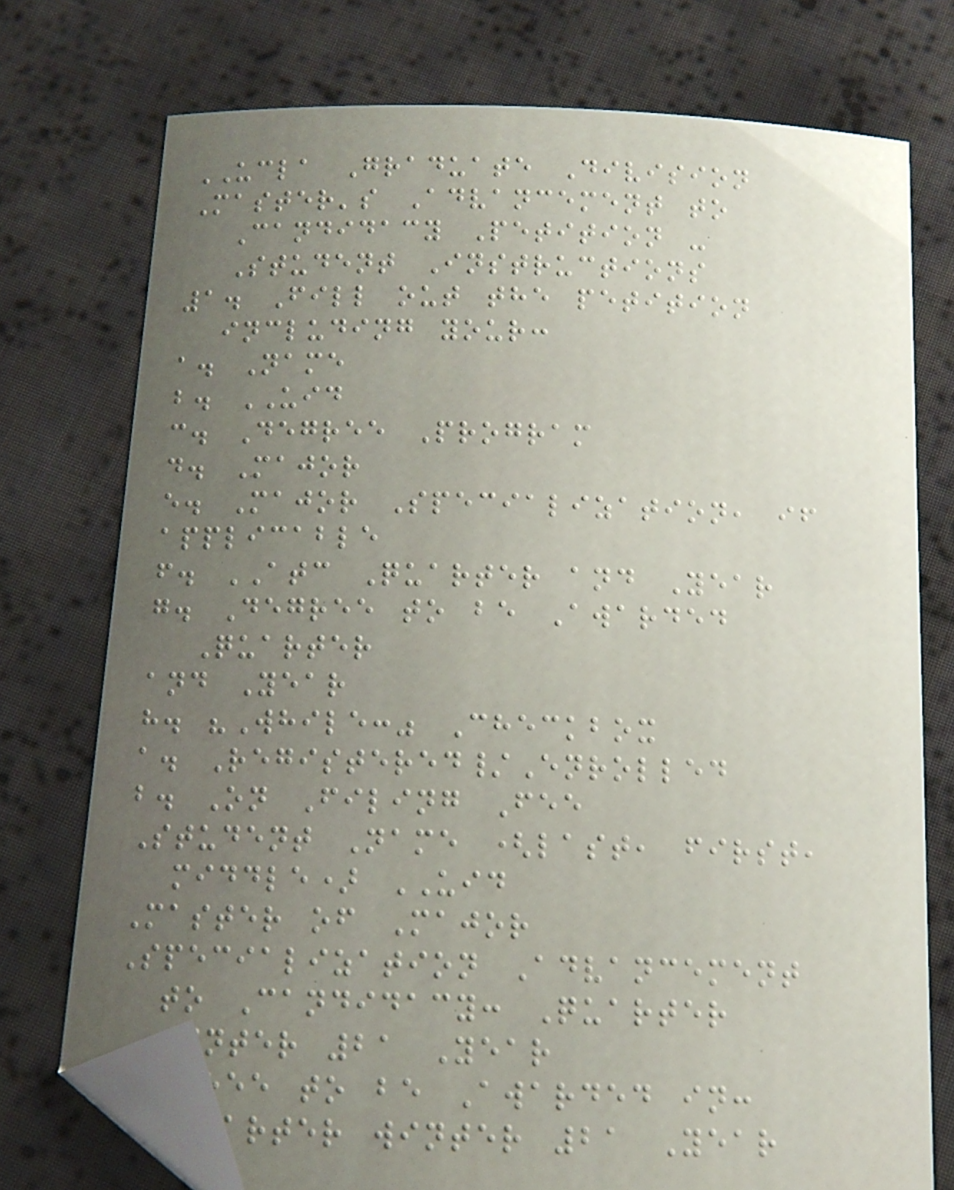UCLA Graduate Division
Master's Advancement to
Candidacy Petition -
Student Instructions
1. Fill out the petition
including your:
a. Name
b. UID
c. Degree Program
d. Major
e. Major Specialization, if
applicable
f. ATC Quarter and Year
g. Degree to be Awarded
Quarter
and Year
h. "While:" Checkbox
a. Registered/Enrolled
b. On Filing Fee
Student Name (last, first,
middle) UID
Master of Major
Specialization Advancement
to Candidacy: Quarter
winter 21 Year
Degree to be Awarded in:
Quarter winter 21 Year
